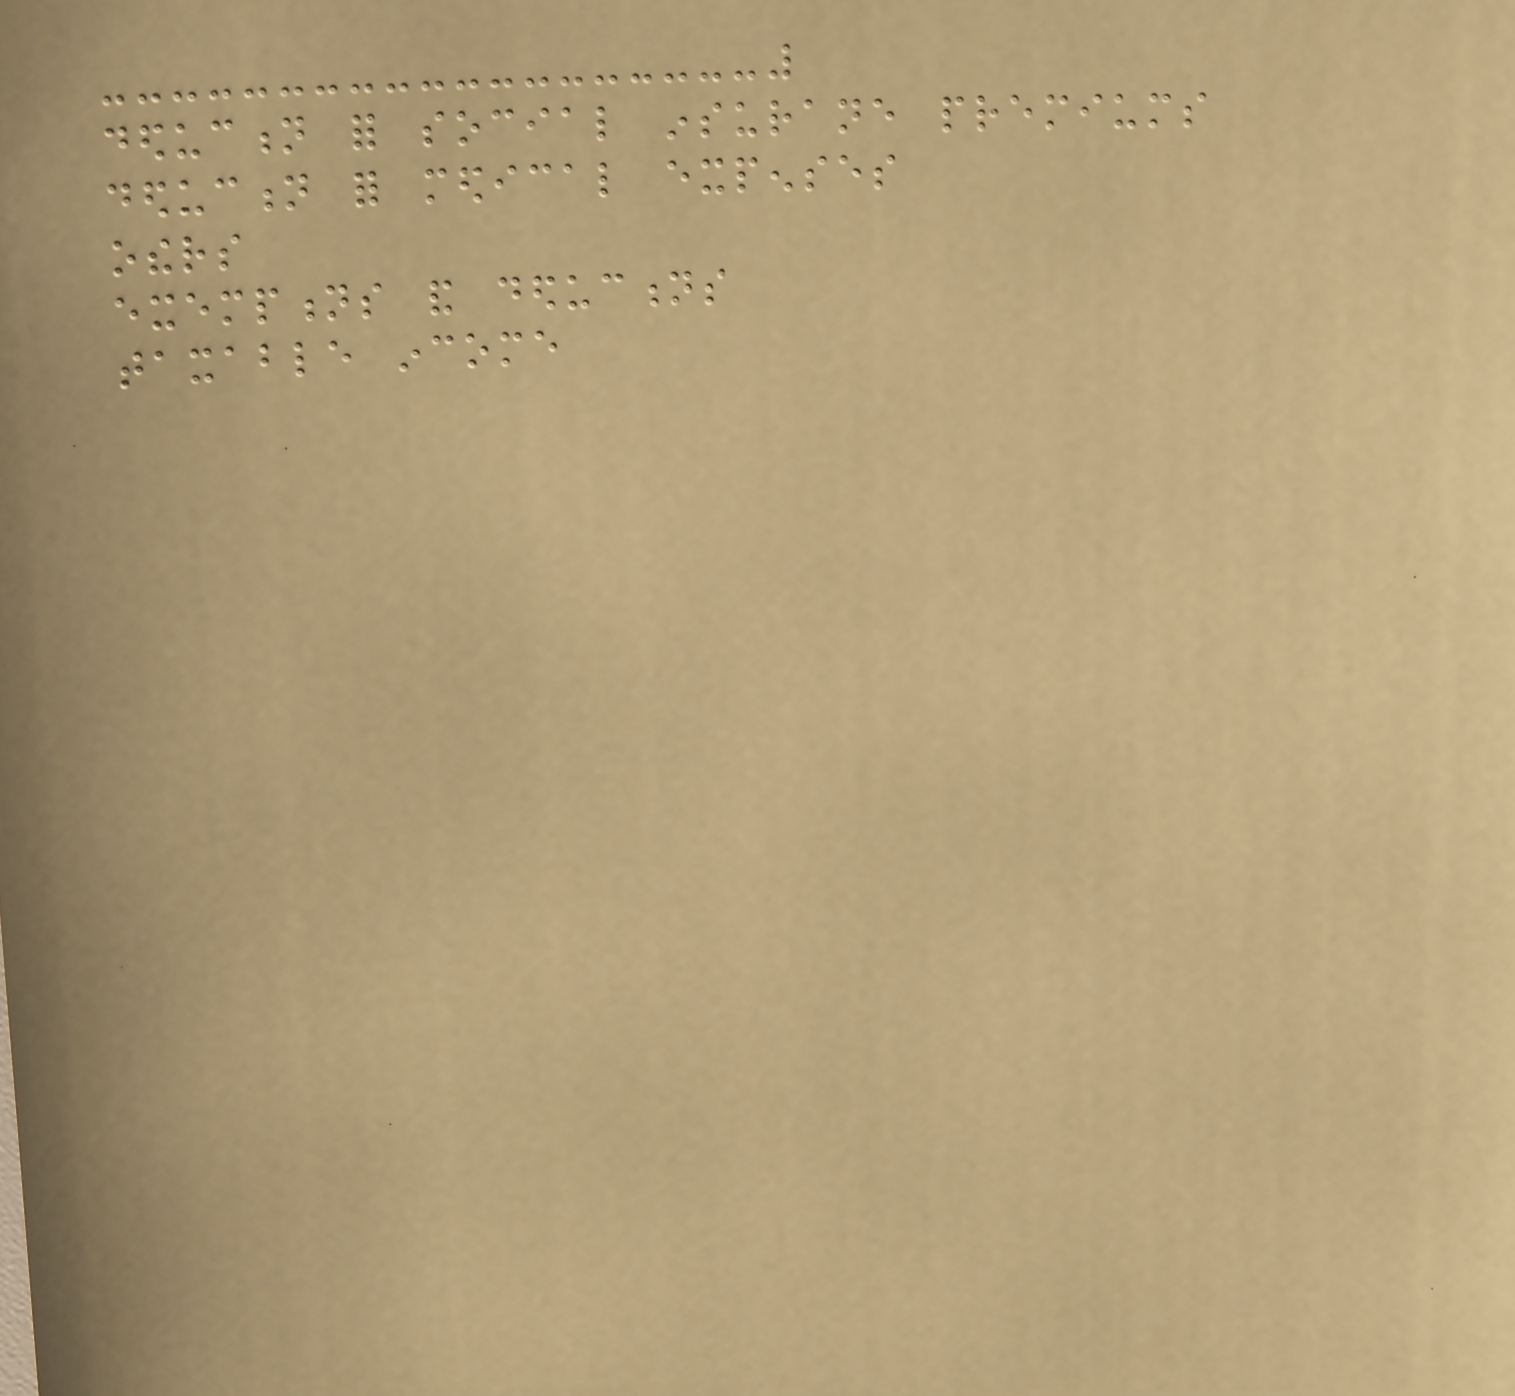deduction for social insurane premiums
deduction for medical expenses
others
exemptions and deductions
taxable income
